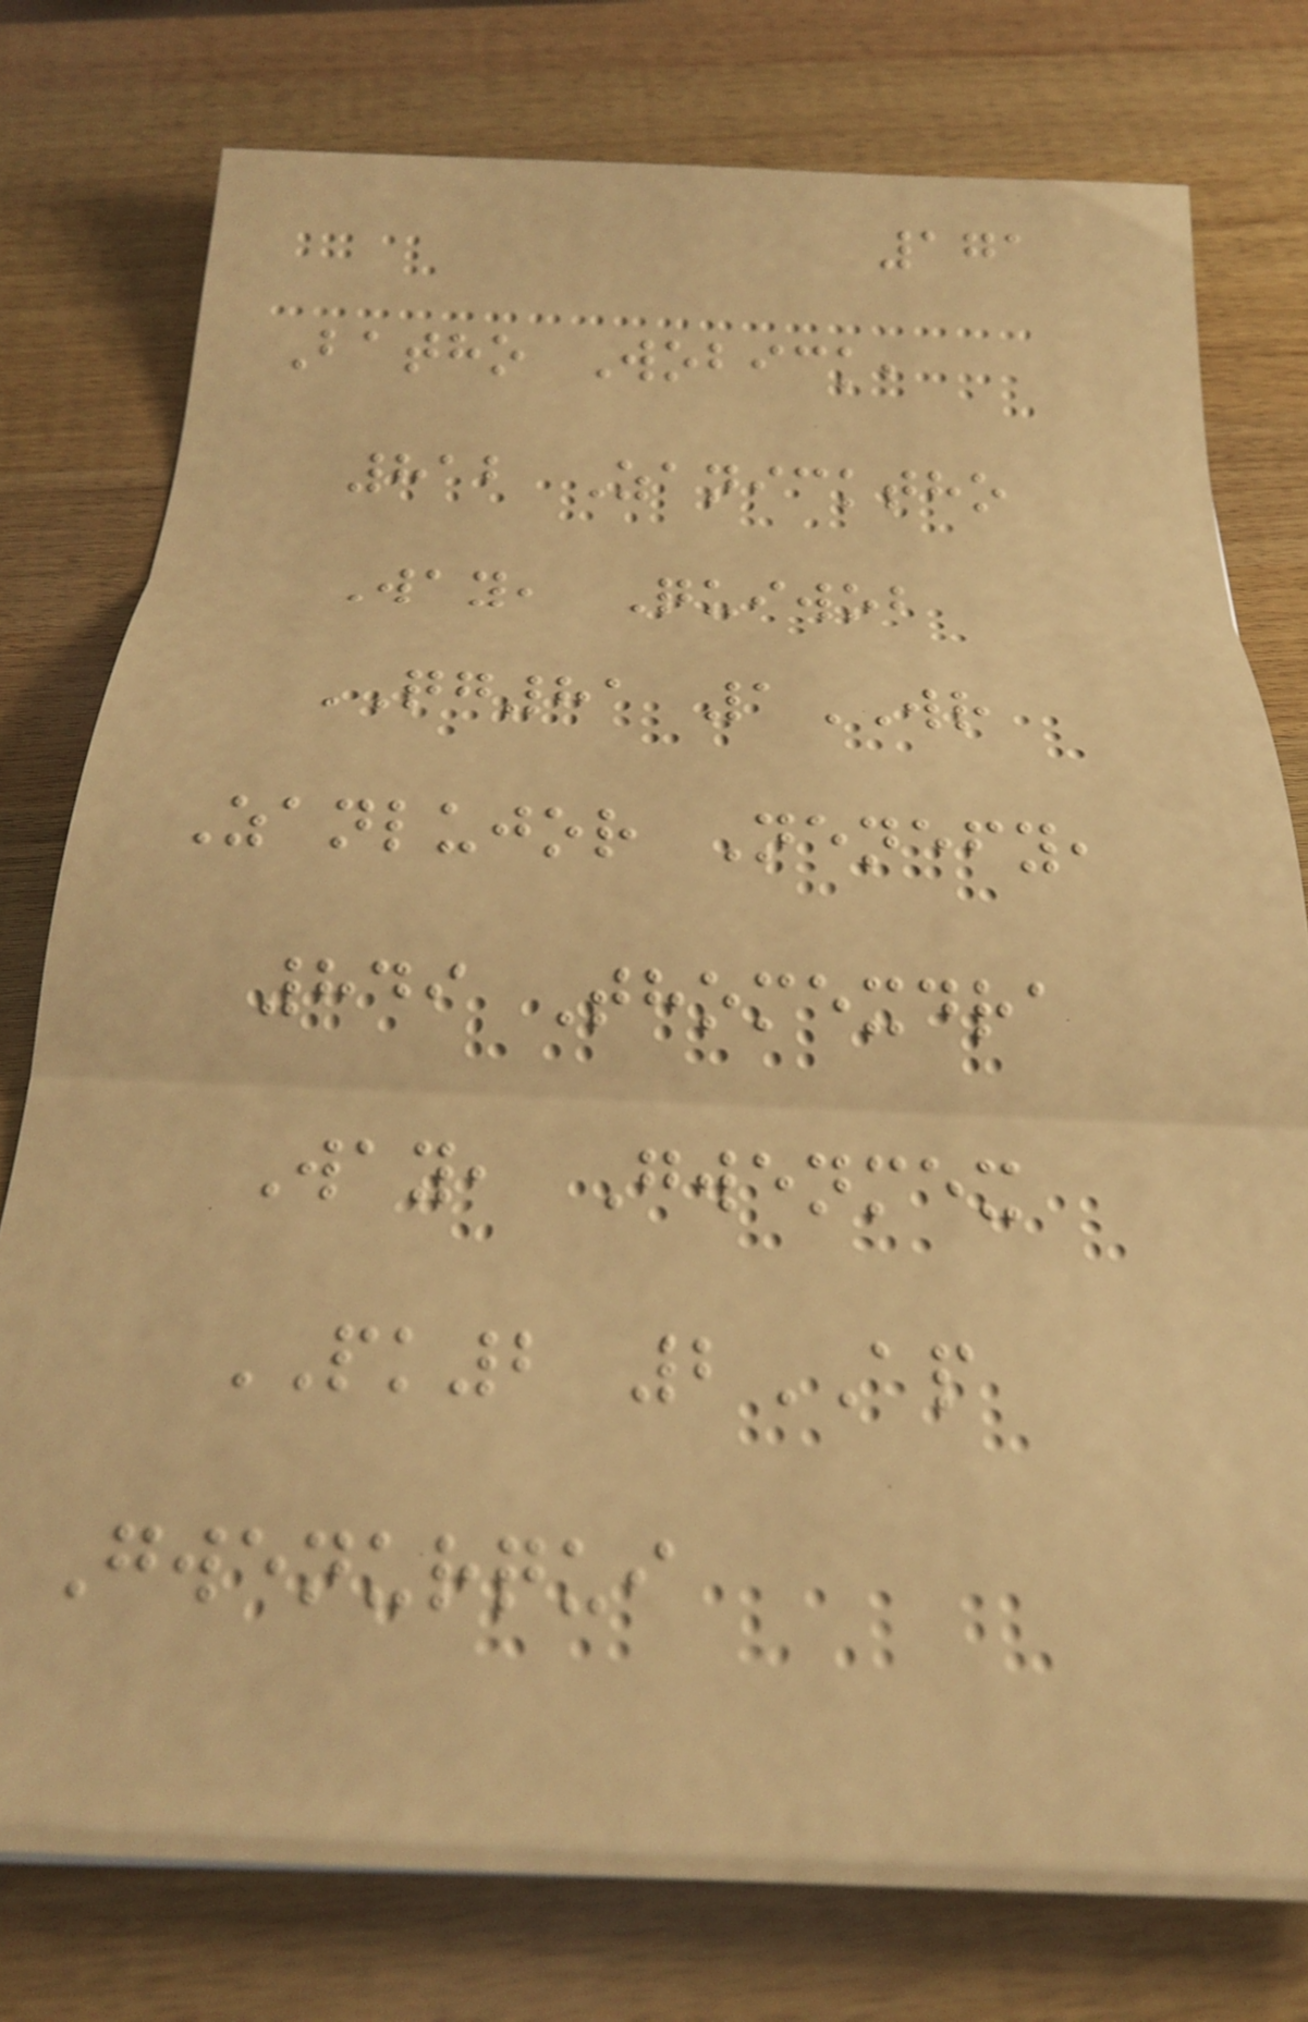171
Batho Wobick,
812 Zanicktho
Way, Quiwob
QG81 1WR
Zanlujor Nenefy,
849 Thomexdra
Way, Gwenmex
PK2 2AP
Gwenurqui
